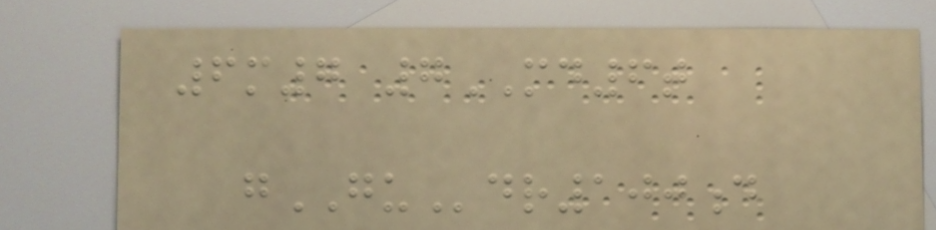6m7 7MD6t
gGUdr100d
